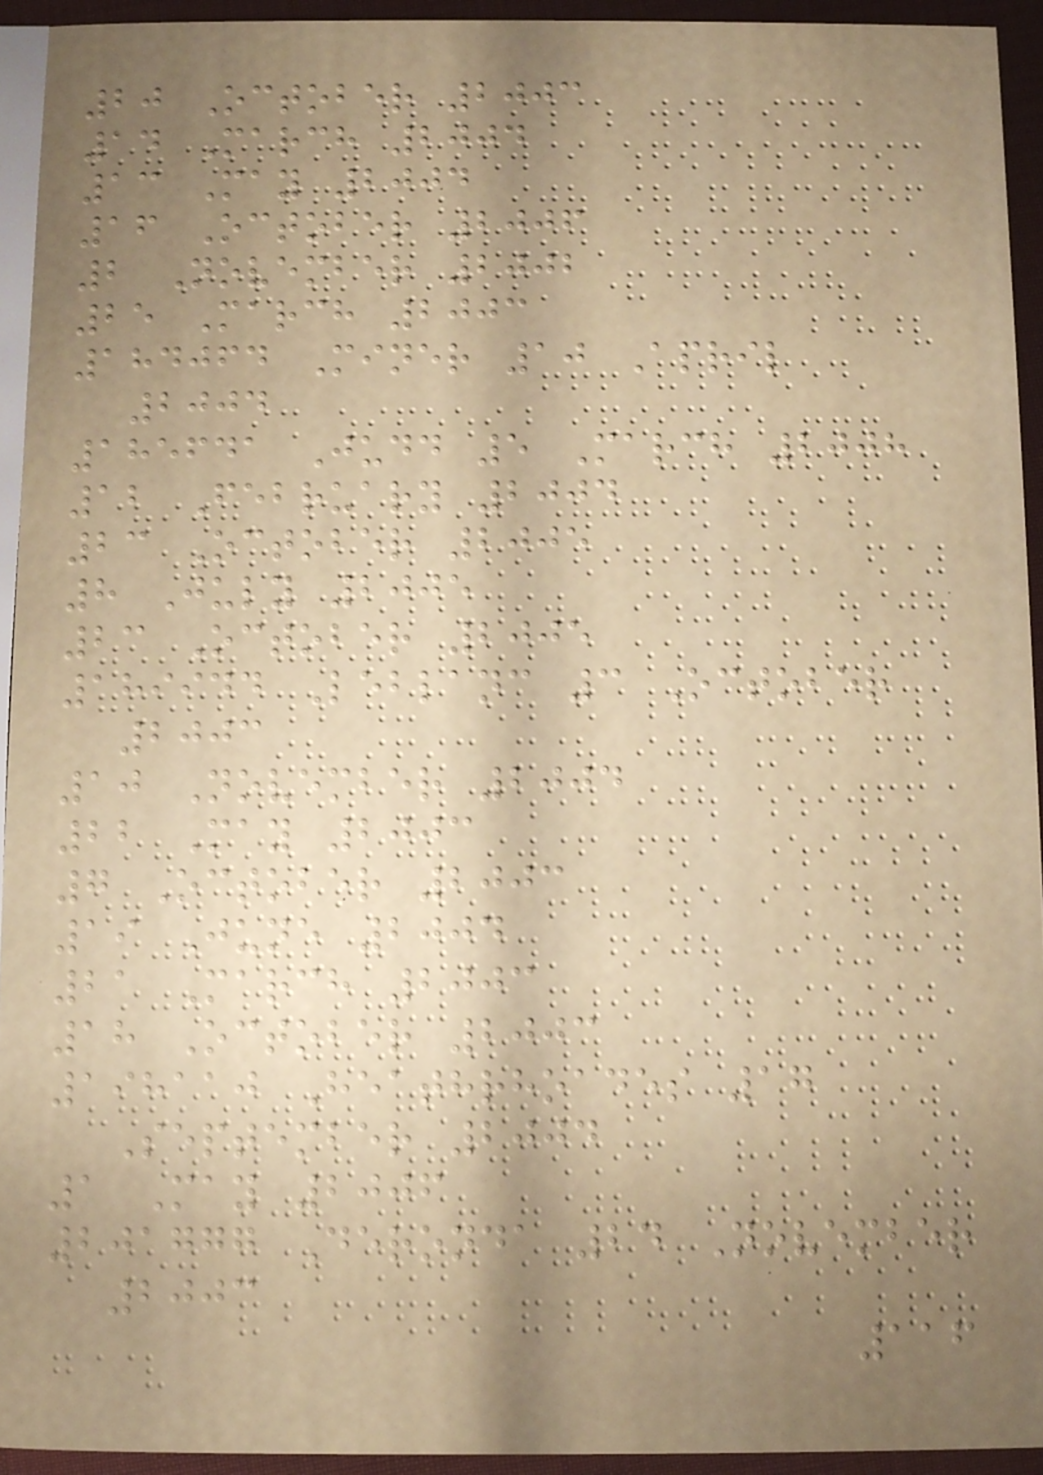20 October 2003
14 March 2004
13 May 2004
16 October 2006
2 November 2002
25 March 2003
184064 Miner 10 April
2004
185641 Judd 5 March 2008
12 February 2004
23 October 2005
8 July 2005
23 October 2005
189944 Leblanc 3 October
2003
10 November 2004
22 May 2003
7 October 2003
19 June 2004
21 March 2003
18 October 2003
198110 Heathrhoades 17
September 2004
1 May 2006
201777 Deronda 24 November
2003
116
